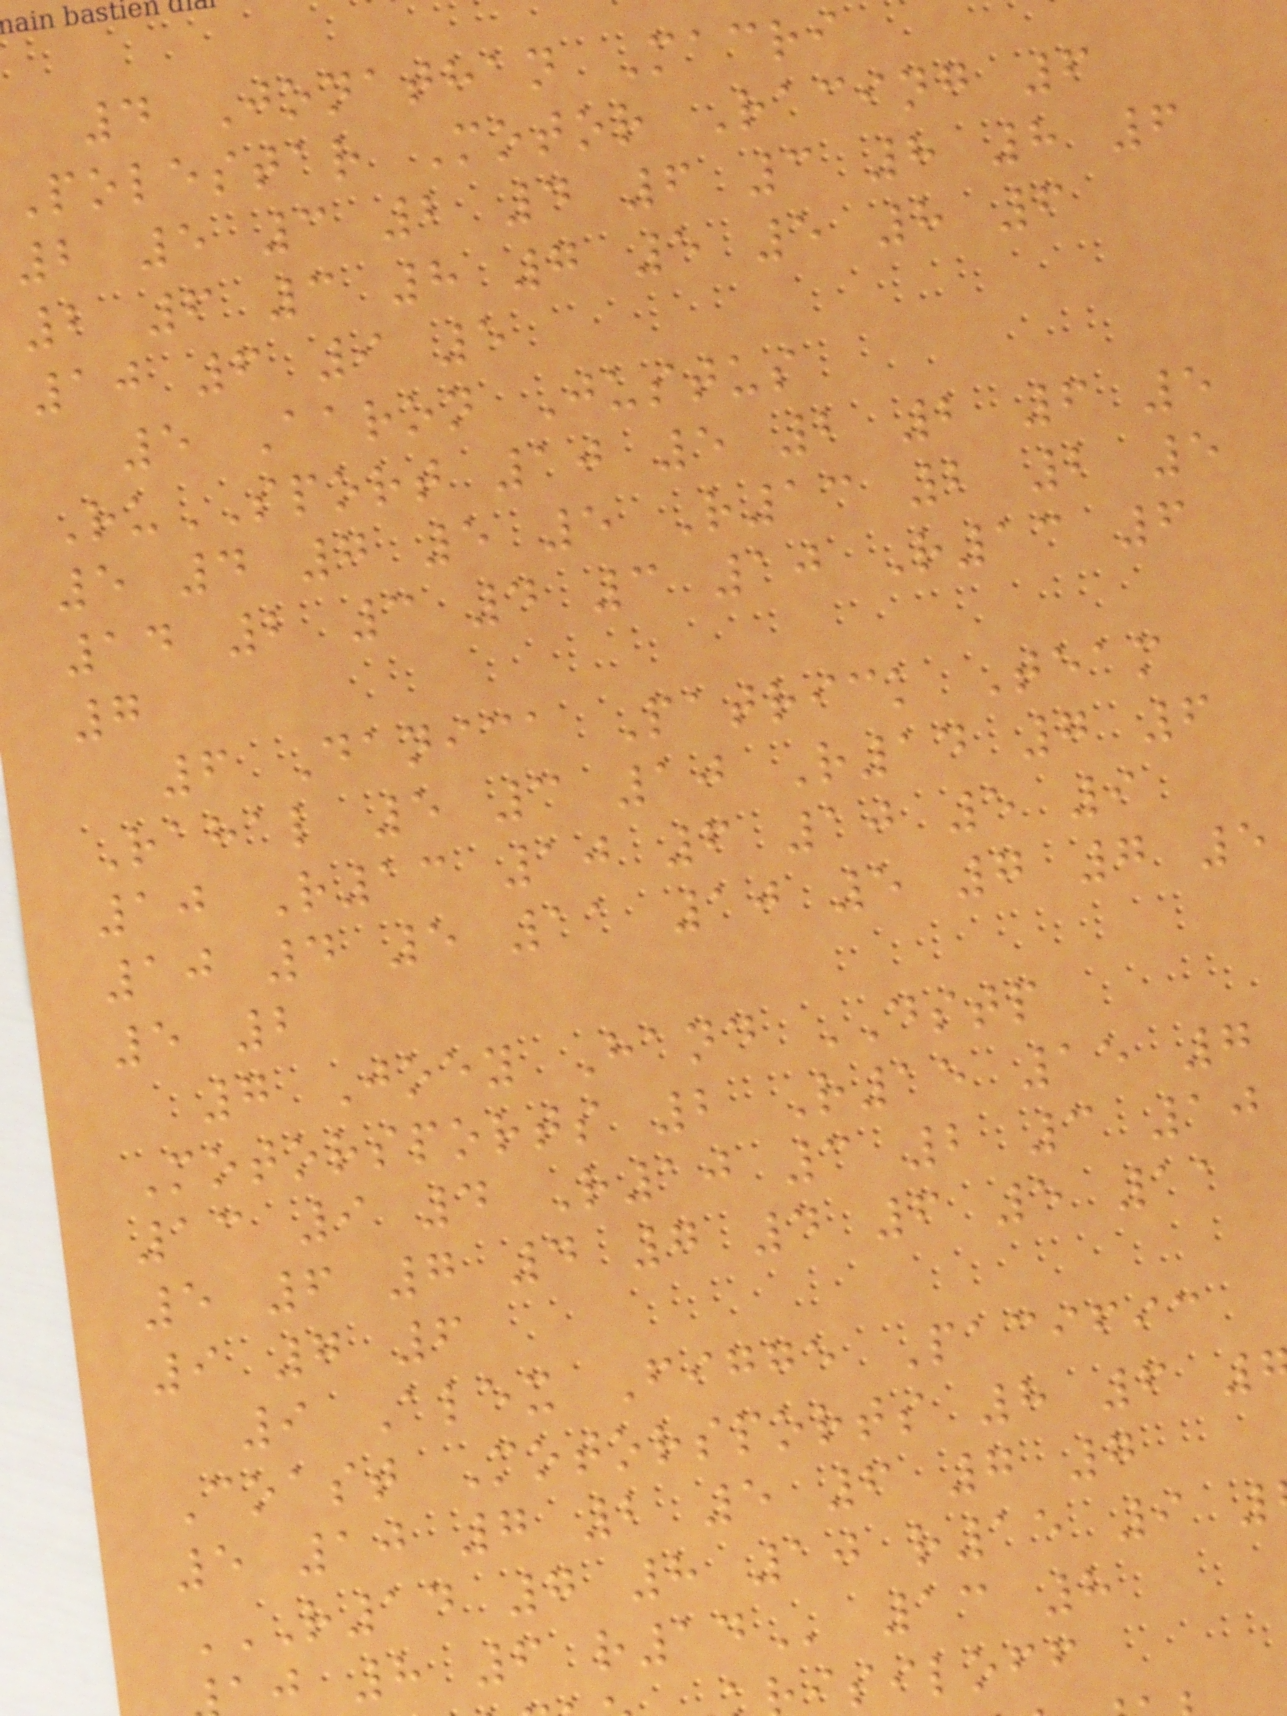4 Jonathan Macri
Polestar Motor Racing 6
2 5 3 2 4 6 3 8 8 6
2 6 3 8 7 5 5 8 6
10 6 9 5
5 Aaron Justus
RuSPORT 10 5 2 2 6 5
5 4 7 5 5 R13 2 2 5
14 2 3 4 3 10 R13 6
7
6 Danica Patrick Team
Rahal 5 3 10 R14 7 6
10 R13 10 6 10 5 9
10 4 5 11 10 5 7 7 5
5 2
7 Joey Hand DSTP
Motorsports 2 R15 15 7
13 9 4 R10 3 2 3 10
5 6 7 4 7 4 6 5 11
9 7 6
9 Alex Figge Pacific
Coast Motorsports 8 6
5 10 7 2 5 6 7 7
j 8 6
isiloff
